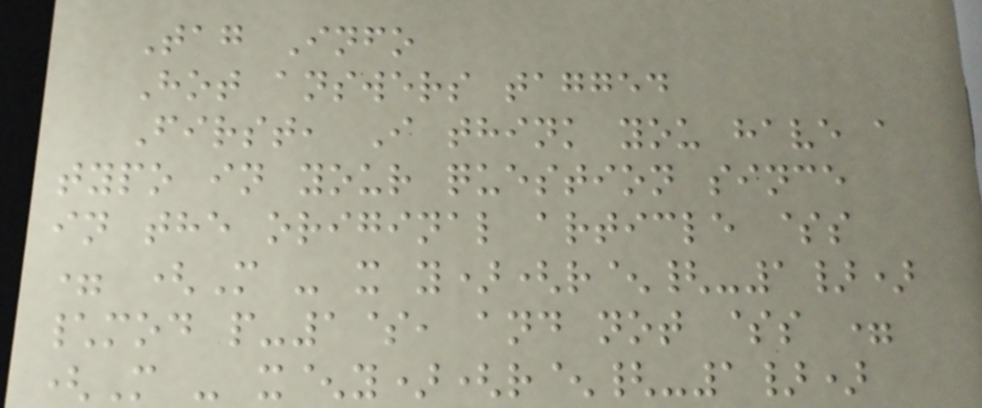Tag Info
Hot answers tagged
First, I think you have a
typo in your question since
in the original article $s
= (M - x y)(r^{-1})
\mod p-1$, and not $s =
(M - x^y)(r^{-1})
